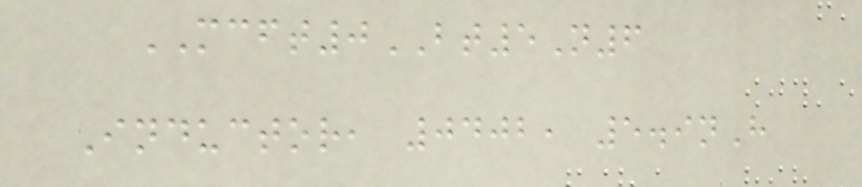MCFT0BT5N6
Inductor, 0402, 5.9nH
